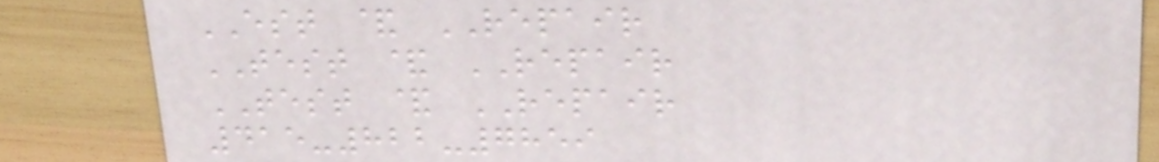EST & REPAIR
TEST & REPAIR
TEST & REPAIR
415-822-7859
